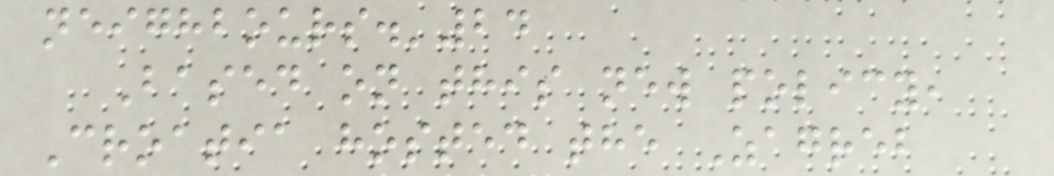neighbours.'24
Based on this new policy,
Croatia hosted the Zagreb
